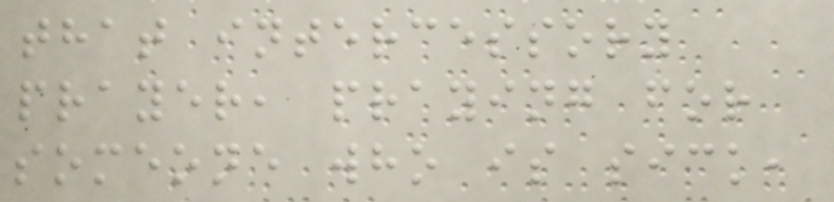that intercessory
prayer, praying for
someone who is sick,
